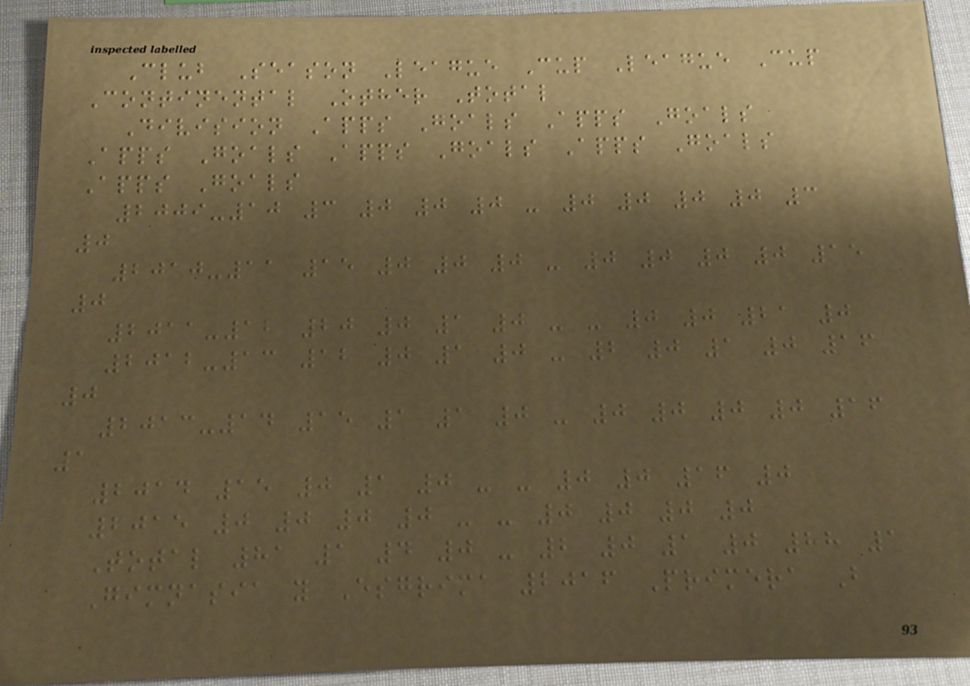Club Season League Cup League Cup
Continental Other Total
Division Apps Goals Apps Goals
Apps Goals Apps Goals Apps Goals
Apps Goals
2009-10 3 0 0 0 - 0 0 0 0 3
0
2010-11 15 0 0 0 - 0 0 0 0 15
0
2011-12 20 0 1 0 - - 0 0 21 0
2012-13 12 0 1 0 - 2 0 1 0 16
0
2013-14 15 1 1 0 - 0 0 0 0 16
1
2014 15 0 1 0 - - 0 0 16 0
2015 0 0 0 0 - - 0 0 0 0
Total 81 1 4 0 - 2 0 1 0 88 1
Gimnasia y Esgrima 2016 Primera B
